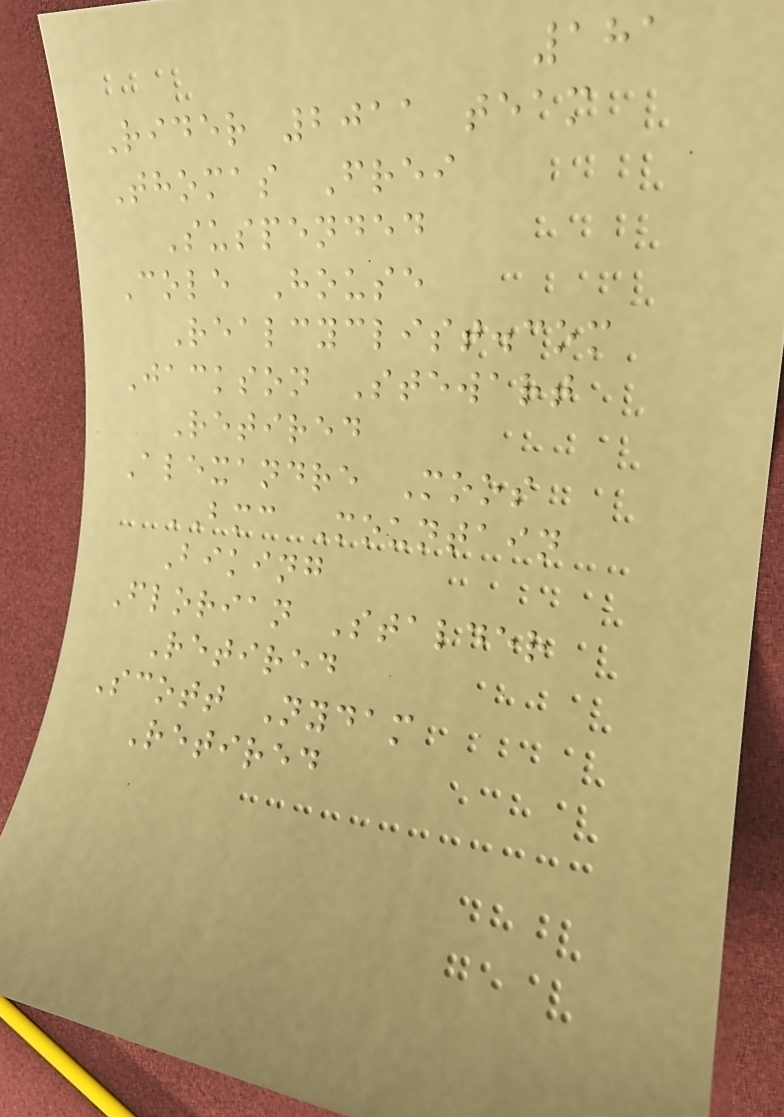181
Rider 2011 team
Thomas Frei
Suspended
Cole House
Realcyclist.com
Jackson Stewart
Retired
Alexandre Moos
BMC Mountain
Biking
Florian Stalder
Retired
Scott Nydam
Retired
